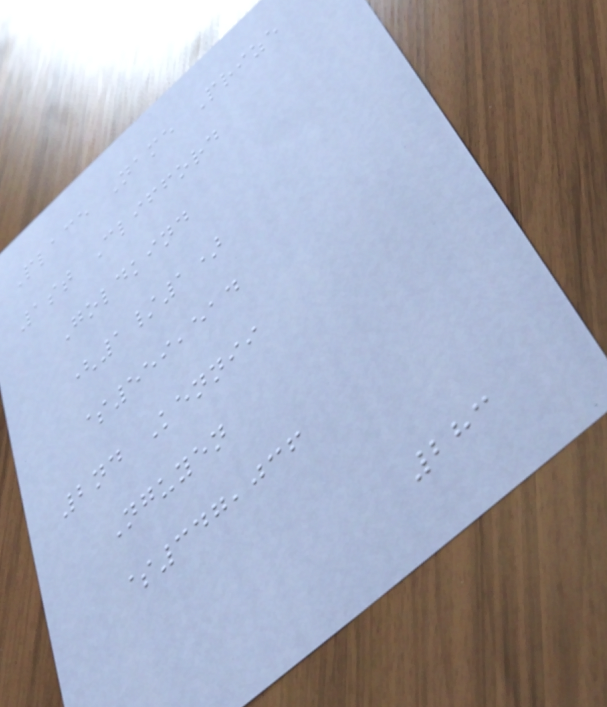Place Name Prize
1st Clifford
Goldkind
(1/1)
$559,514
2nd Kennii
Nguyen
$347,036
283
